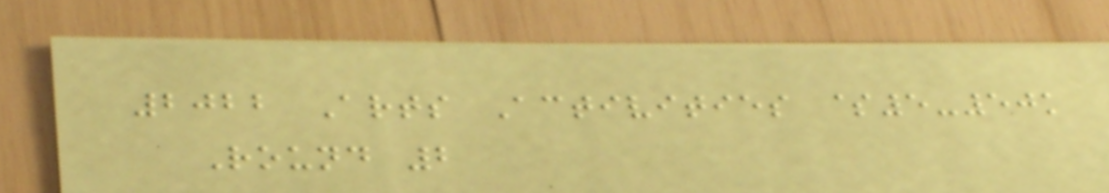2022 Arts Activities $5-50k
Round 2
